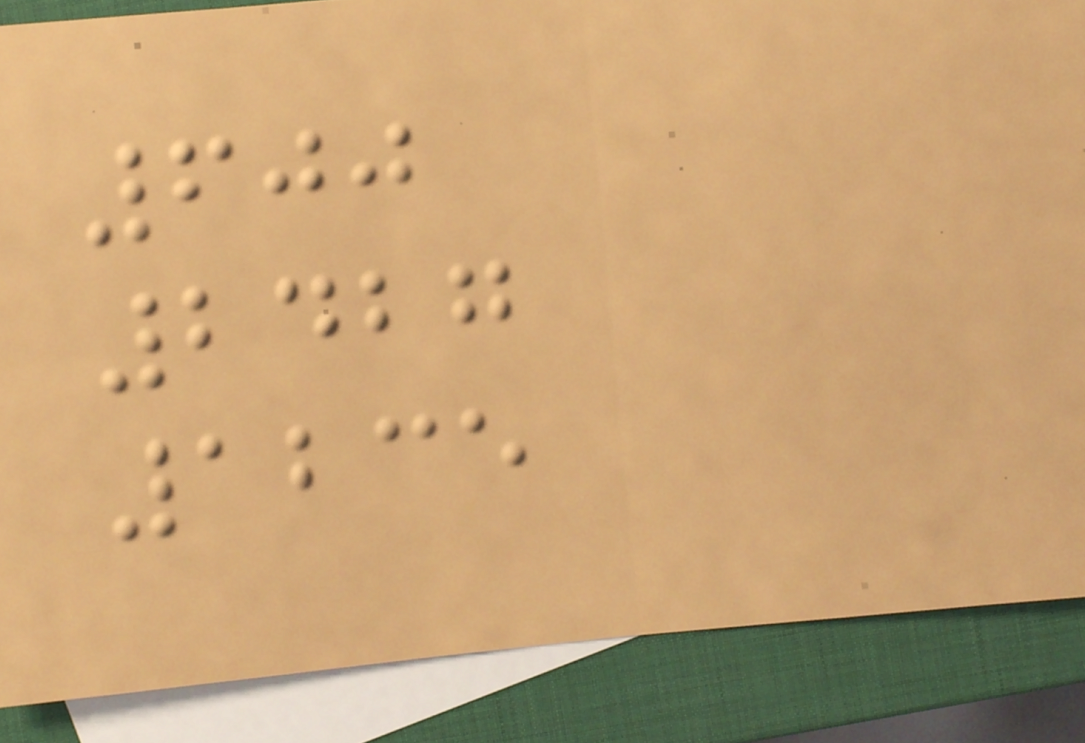600
2427
1235
